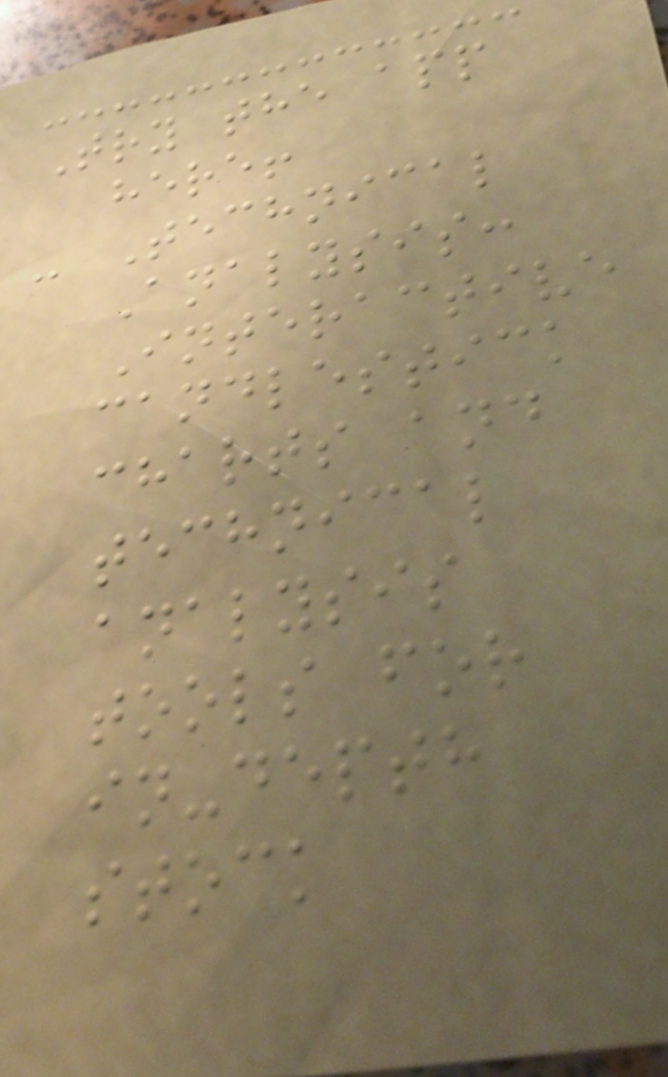Try the app
here!
- Technical
Analysis:
Interactive
candlestick
charts and
technical
analysis
tools for
in-depth
stock
